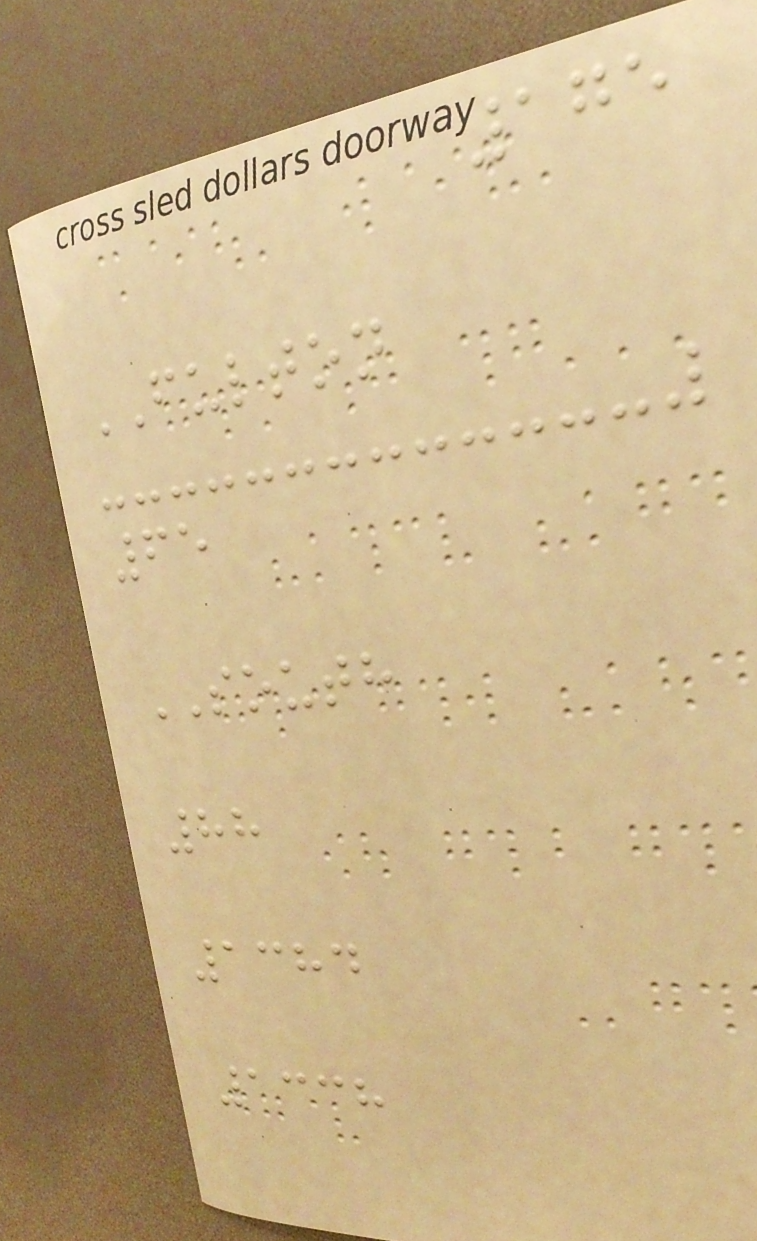175
FULTON
65
SOUTH
88
1384
1338
